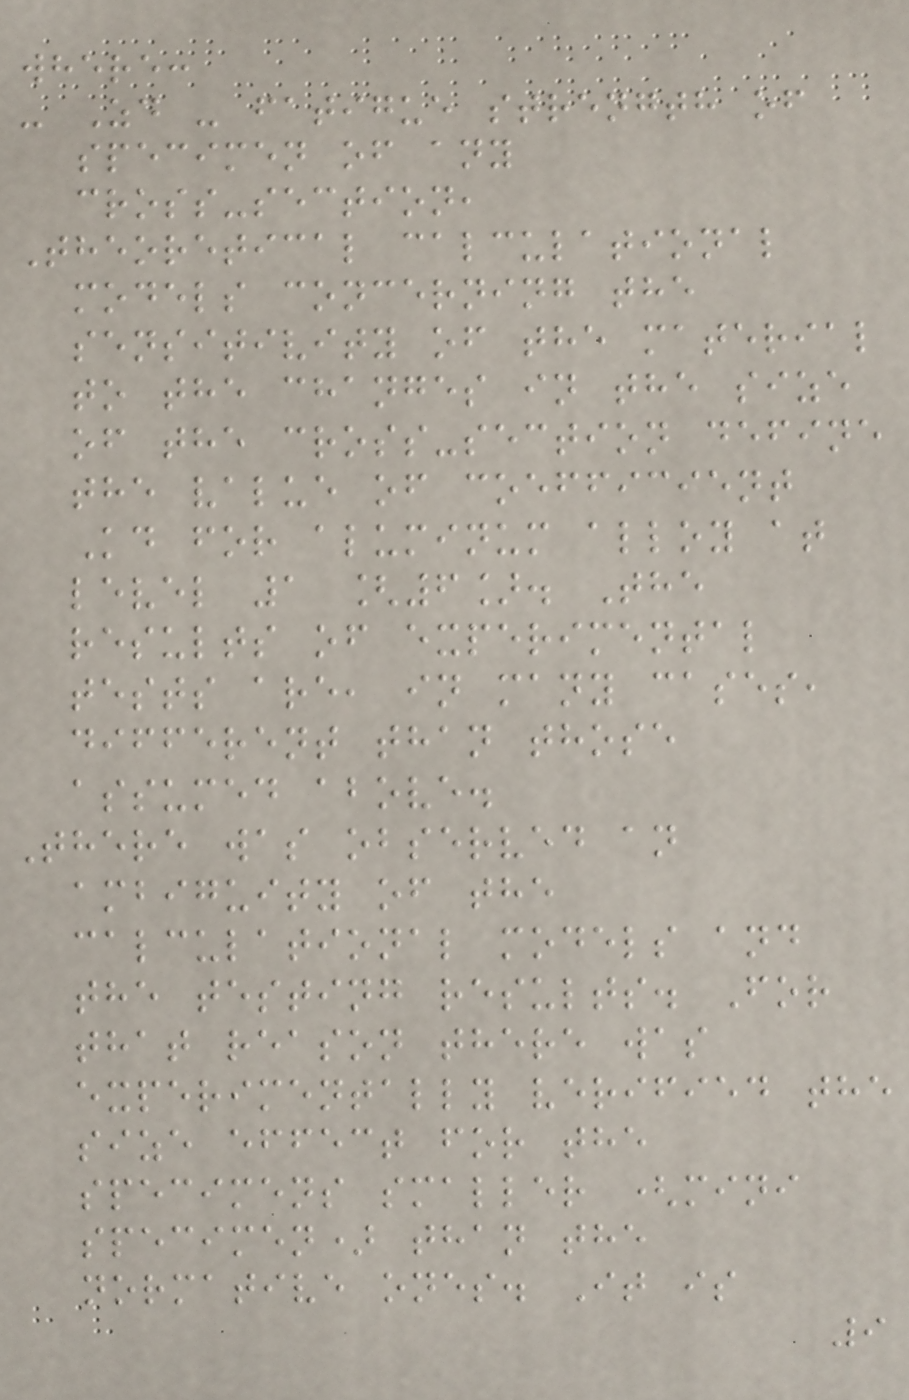where:
- Zd - fatigue strength of
specimen of any
cross-section,
Theoretical calculational
models concerning the
sensitivity of the material
to the changes in the size
of the cross-section define
the value of coefficient
Kd for aluminum alloy at
level 1 [6]. The
results of experimental
tests are, in many cases,
different than those
assumed above.
There was observed an
ambiguity of the
calculational models and
the testing results. For
that reason there was
experimentally verified the
size effect for the
specimens smaller (mini
specimen) than the
normative ones. It is
9
